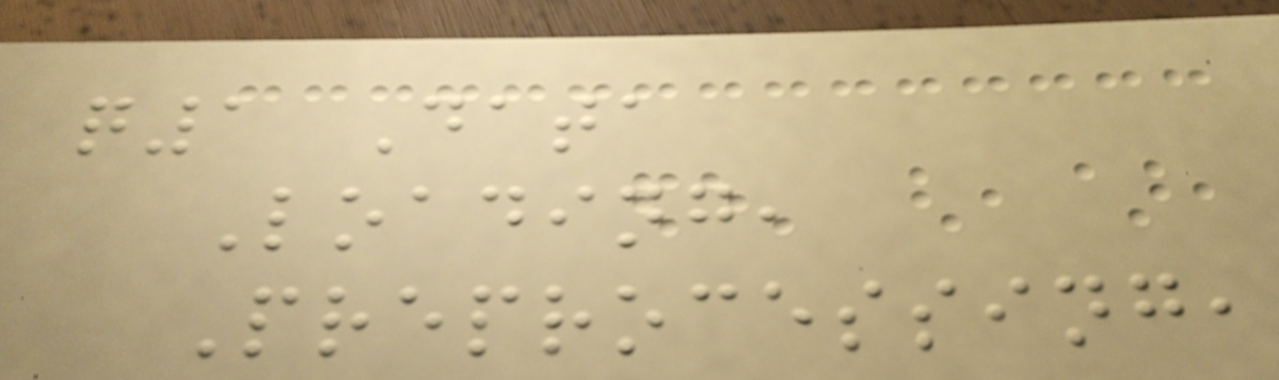q1 Data
Loading,
Preprocessing,
